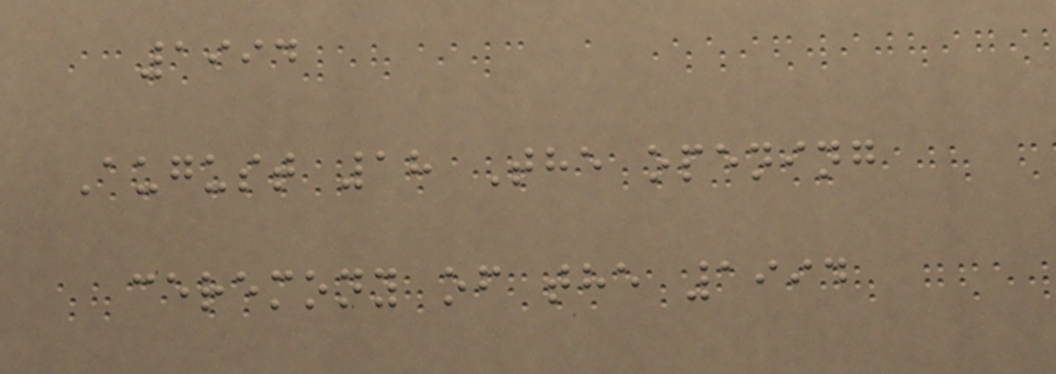1994
August 18 The opening
ceremony of the 1994
